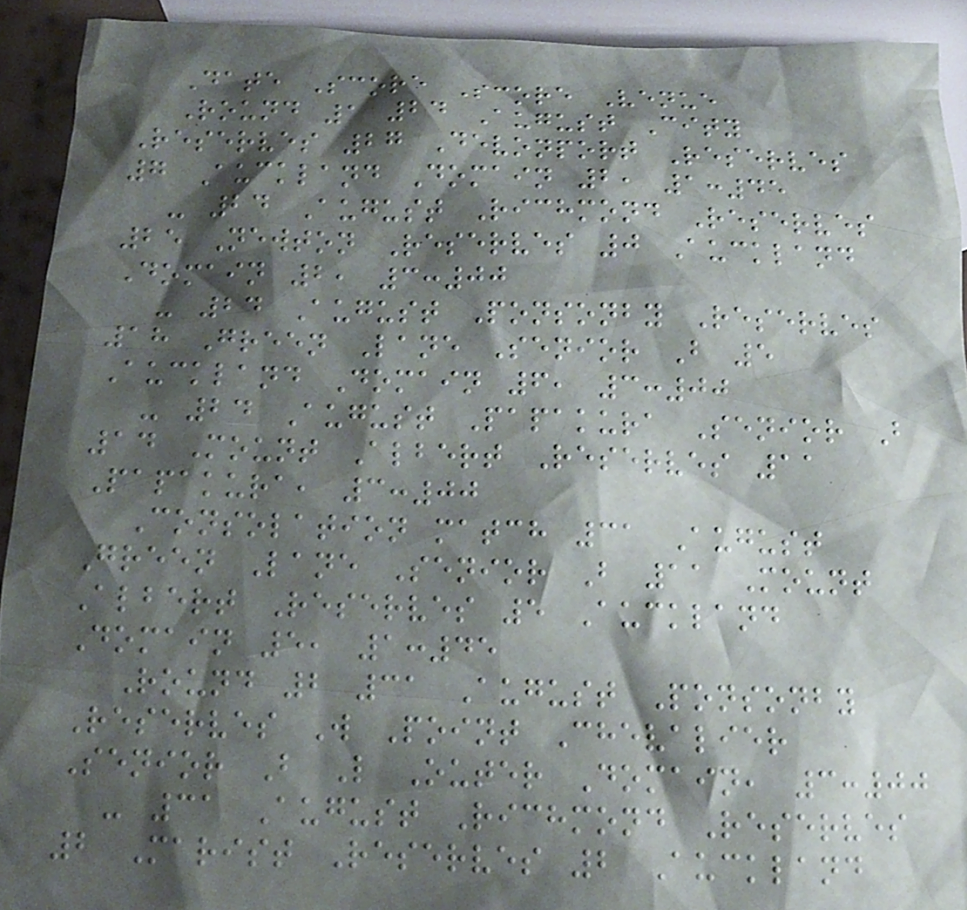Date Score Score Venue
Round 1 24 August City
Reserves 27 Devonport Reserves
7 Auckland Domain 2, 1:45
- 24 August Richmond Reserves
25 Newton Reserves 0 Auckland
Domain 2, 3:00
- 24 August Ponsonby Reserves
18 Green Lane Senior B 5
Auckland Domain 6, 3:00
- 24 August Papakura Senior B
14 Mount Albert Reserves 11
Papakura, 3:00
Consolation match 31 August
Green Lane Senior B 11 Mount
Albert Reserves 5 Auckland
Domain 5, 1:45
Round 2 31 August Ponsonby
Reserves W Point Chevalier
Senior B L Outer Domain, 3:00
- 31 August Richmond Reserves
2 Marist Reserves 2 Auckland
